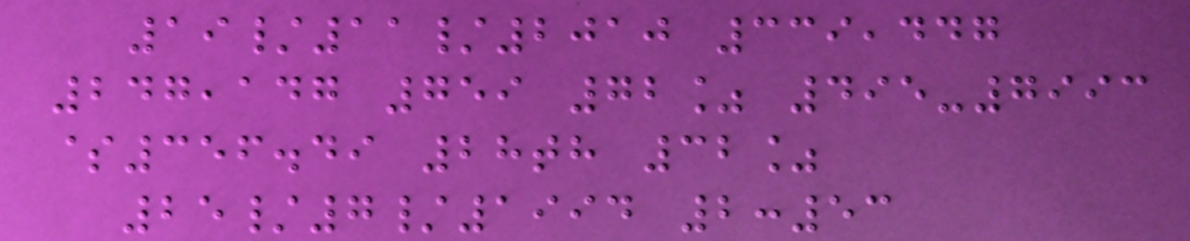19/11/2010 339,447
247,147 759 72% 495-7993
$356.49 28th 32%
25/7/1994 2:53
